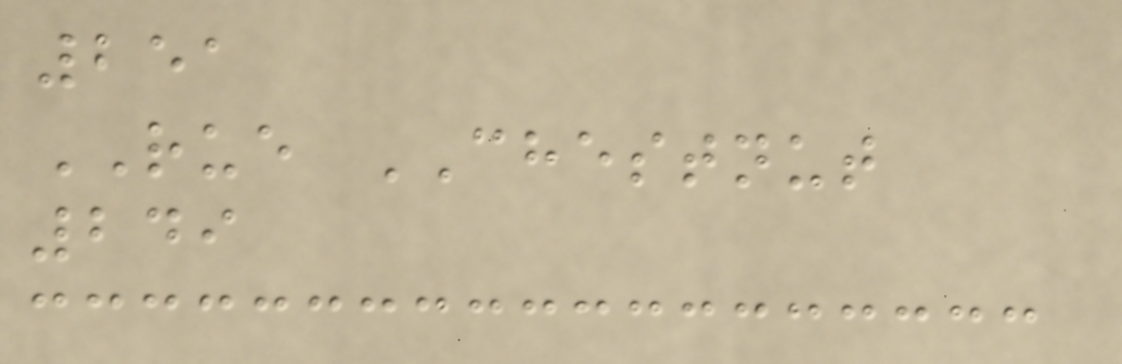251
RUE CHESTNUT
249
